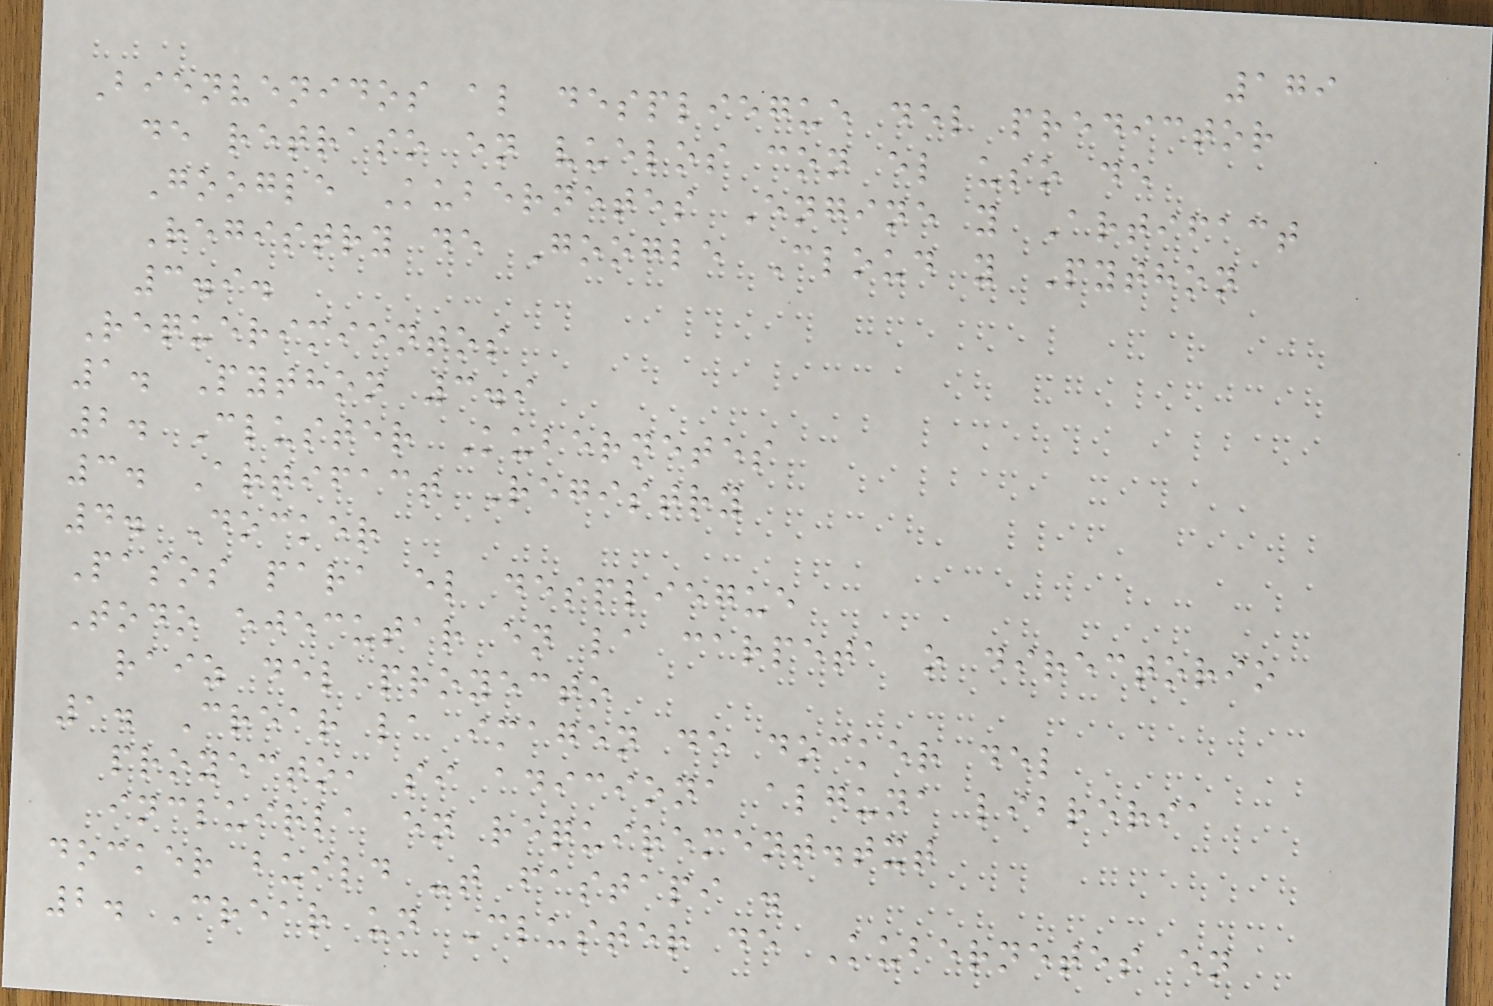179
Bienvenidos al despliegue del predictor
de retraso en vuelos con el uso de
Google Kubernetes Engine y Artifact
Registry de Google Cloud y Python
3.9.
Requerimientos
1. Python 3.9
2. Cluster Kubernetes
3. Artifact Registry
4. Docker
Pasos para el despliegue
Todo ejecutar en la carpeta o directorio
raiz del proyecto
1. Crear la imagen de docker del
proyecto, si adiciona alguna libreria
incluirla en requirement.txt
docker build -t fastapi .
2. Crear un Cluster de Kubernetes en
